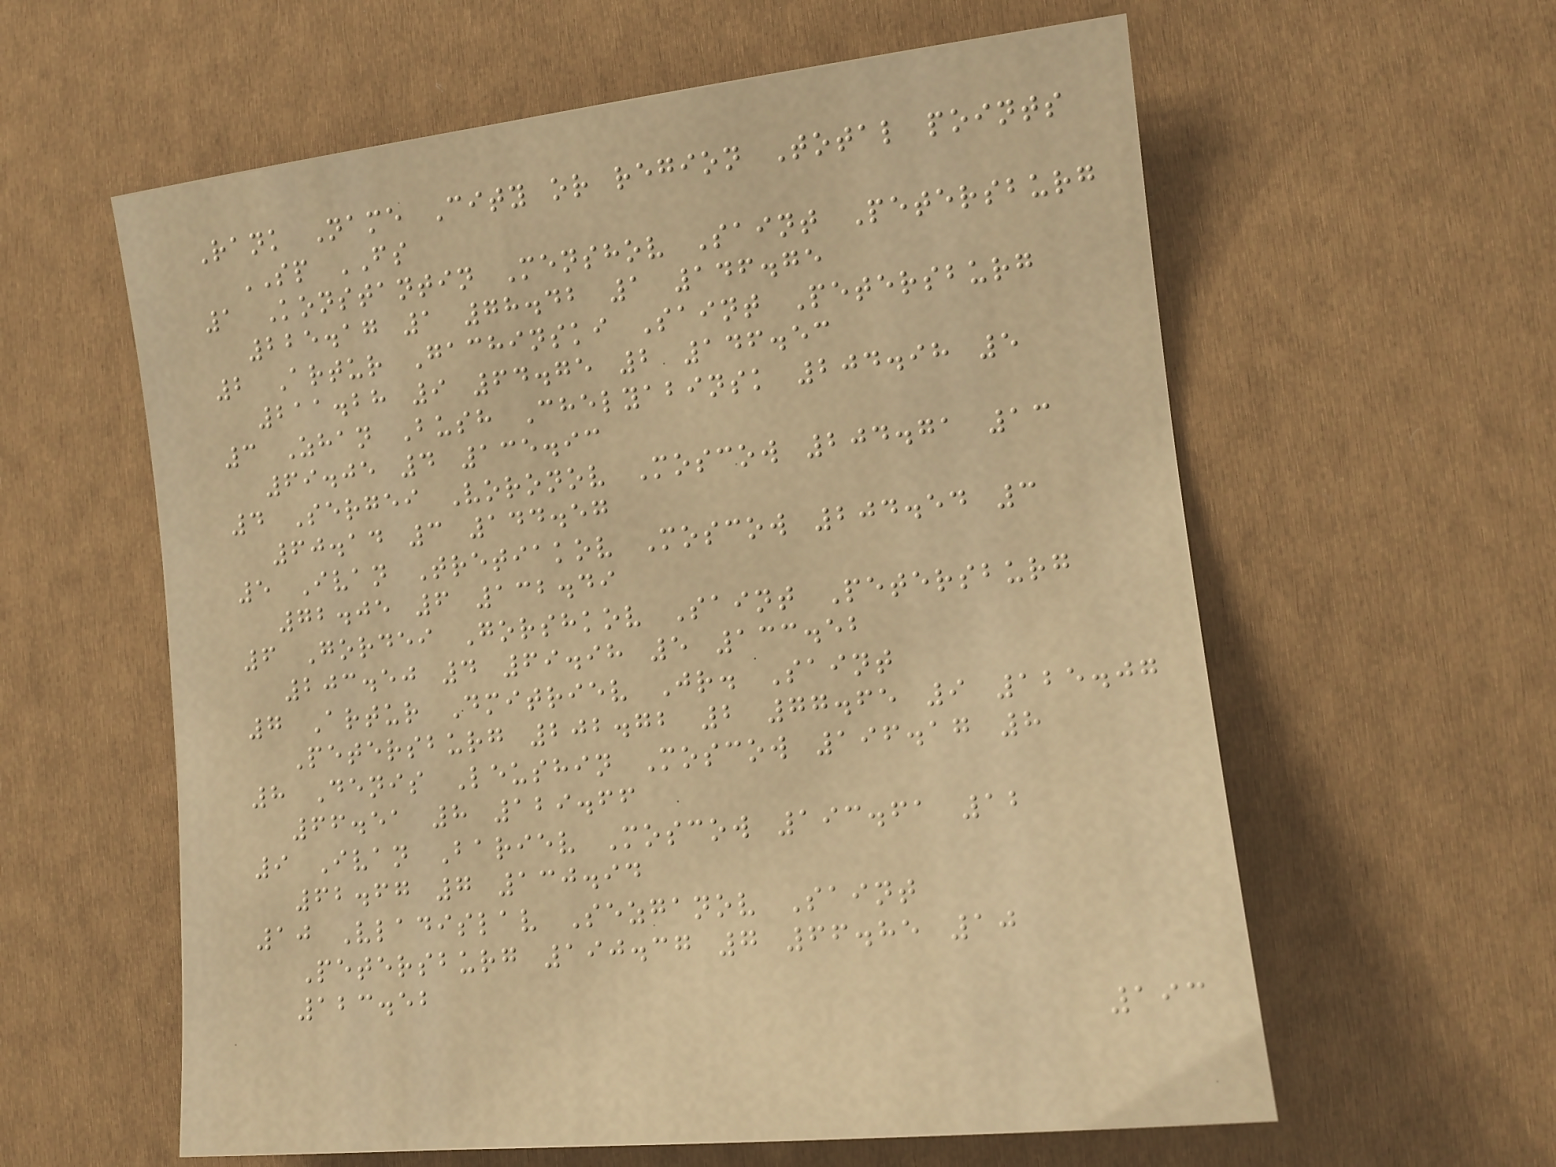Rank Name City or region Total points
SP FS
1 Konstantin Menshov Saint Petersburg
225.17 1 78.42 1 146.75
2 Artur Gachinski Saint Petersburg
211.28 9 64.75 2 146.53
3 Zhan Bush Chelyabinsk 204.98 5
69.05 4 135.93
4 Sergei Voronov Moscow 204.71 13
60.14 3 144.57
5 Ivan Tretiakov Moscow 204.54 3
72.05 6 132.49
6 Gordei Gorshkov Saint Petersburg
203.50 4 69.98 5 133.52
7 Artur Dmitriev Jr. Saint
Petersburg 202.72 2 77.65 9 125.07
8 Denis Leushin Moscow 196.17 8
66.51 8 129.66
9 Ivan Bariev Moscow 193.61 12
62.67 7 130.94
10 Vladislav Sezganov Saint
Petersburg 190.37 7 66.85 10
123.52
193
